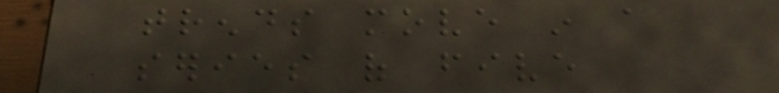trends move in a
series of five
